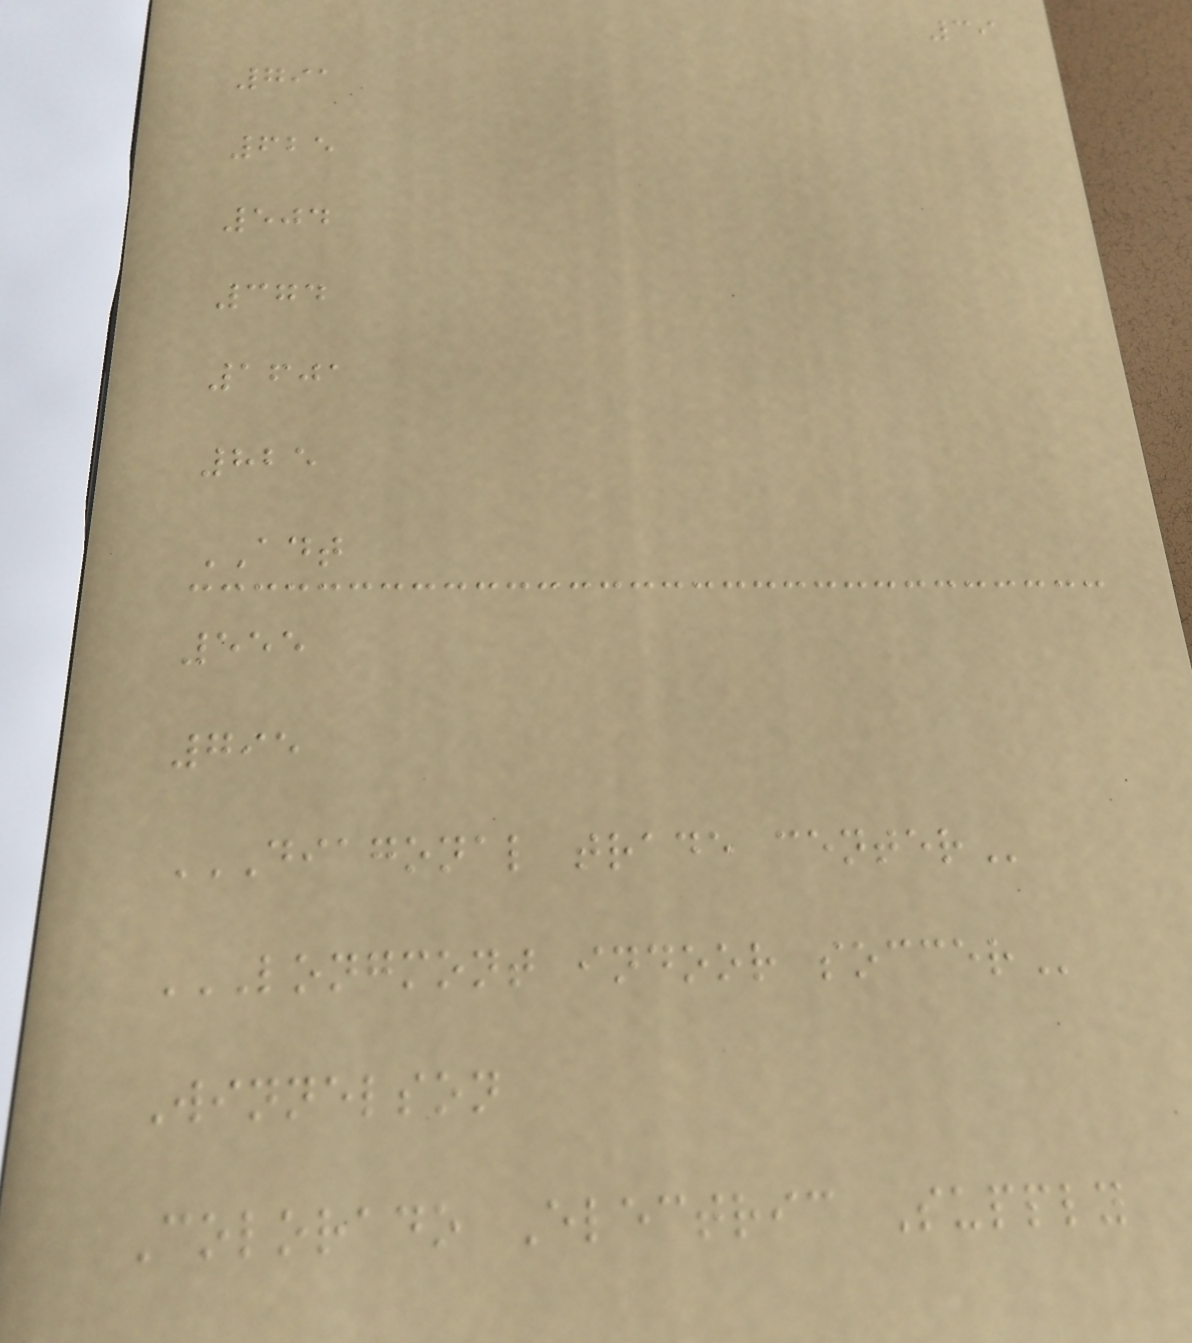39
791
625
504
374
1601
825
ADT
555
795
DIAGONAL TRADE CENTER
LONGMONT INDOOR SOCCER
Winnelson
Colorado Electric Supply
